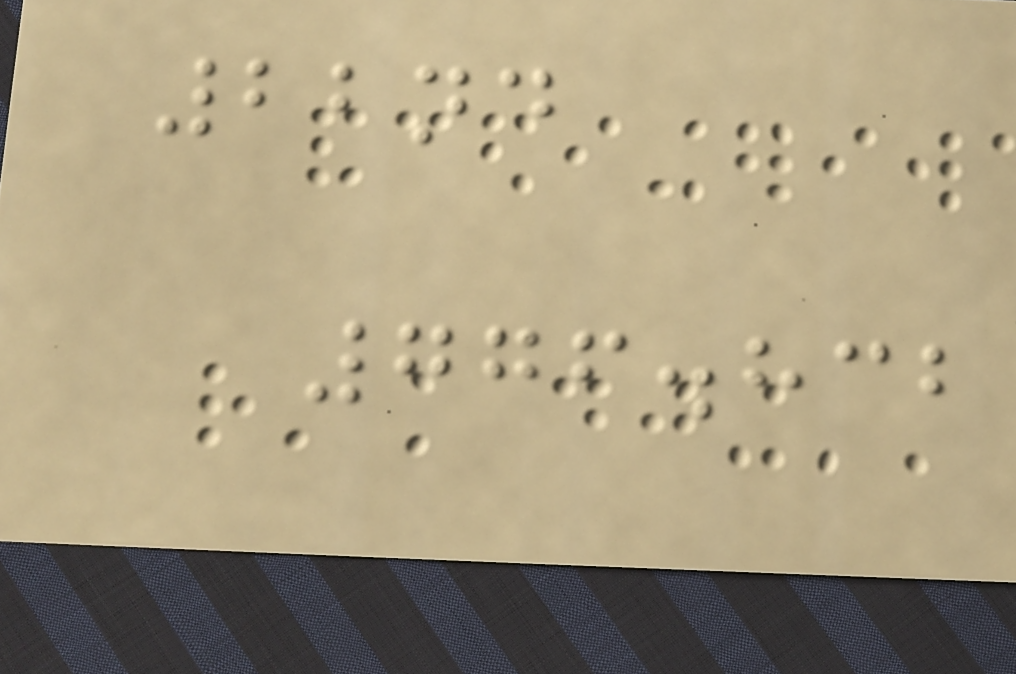22nd
776.832
